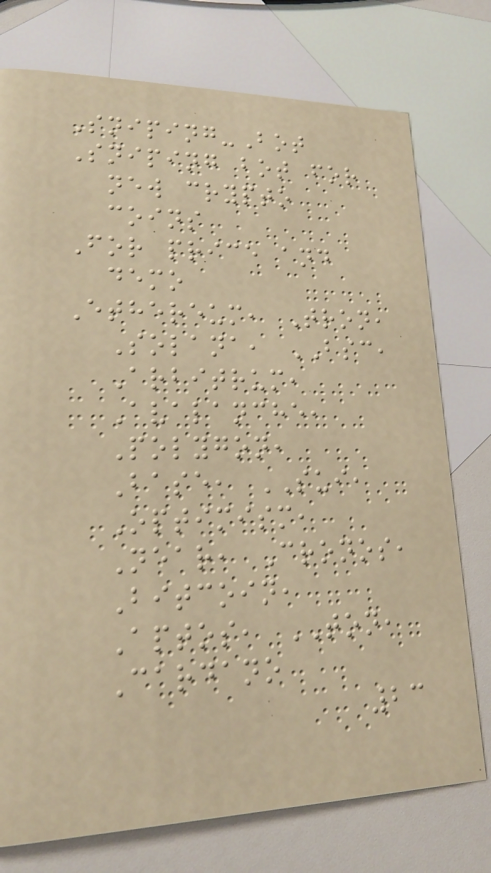Sniping-Bot
Sniping bot for
new crypto
coins
For price and
demo
Ethereum, Tron,
Solana, BSC,
Arbitrum,
Avalanche,
Polygon,
Base, SUI,
Optimism,
Near, Cronos,
Bitcoin,
Aptos, TON,
Cardano
23
